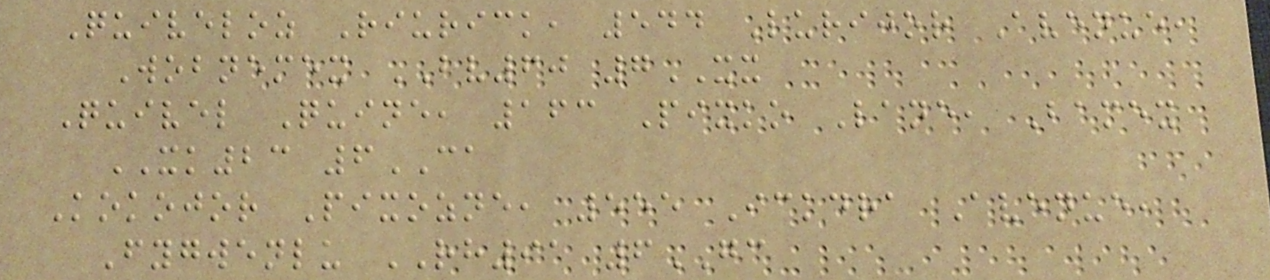Quiveloz Riurick, 544 Lurijor Avenue,
Wobnemex BV60 7XX
Quivel Quine, 163 Pixko Lane, Bamex
XK23 6CA
Kokojor Pixozne, 555 Ickdra Avenue,
Fygwenlu RH91 6GC
